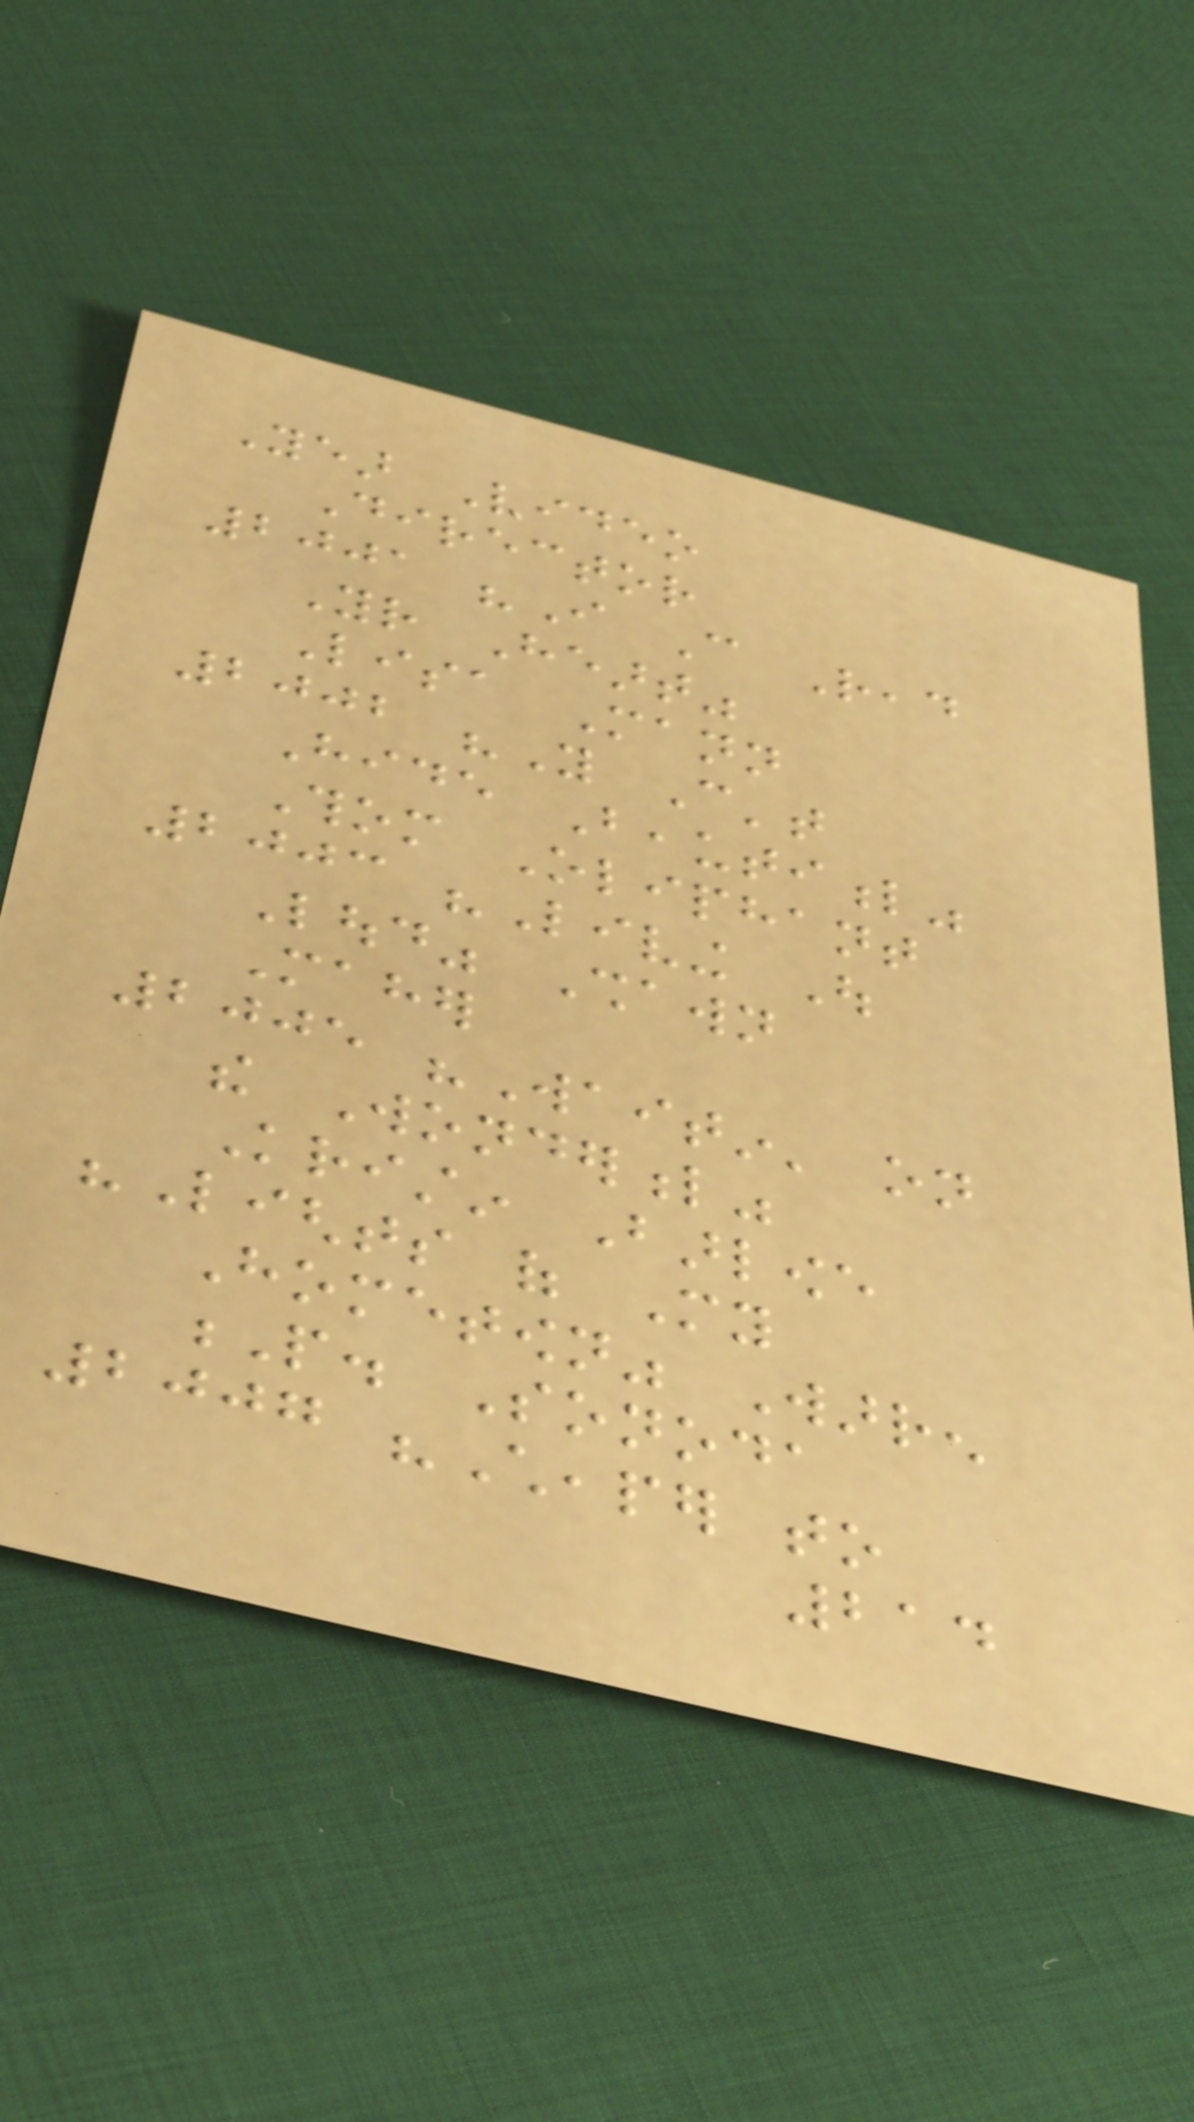Year Video
Director
2001 "I Can Read
Your Heart"
Lisa Mann
2002 "You Can't
Hide Beautiful"
Thom Oliphant
2003 "Living Out
Loud" Shawn
Maher
2005 "Waitin' on
the Wonderful"
Kristin Barlowe
"Lights of My
Hometown" Warren
P. Sonoda
2007 "Cheaper to
214
